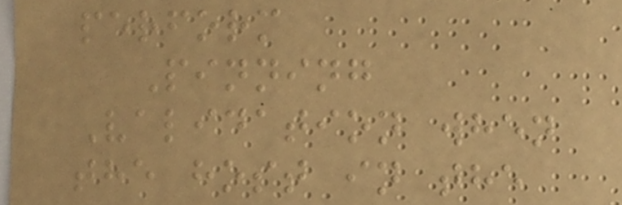perform
Pinning
Validation when
the host in the
